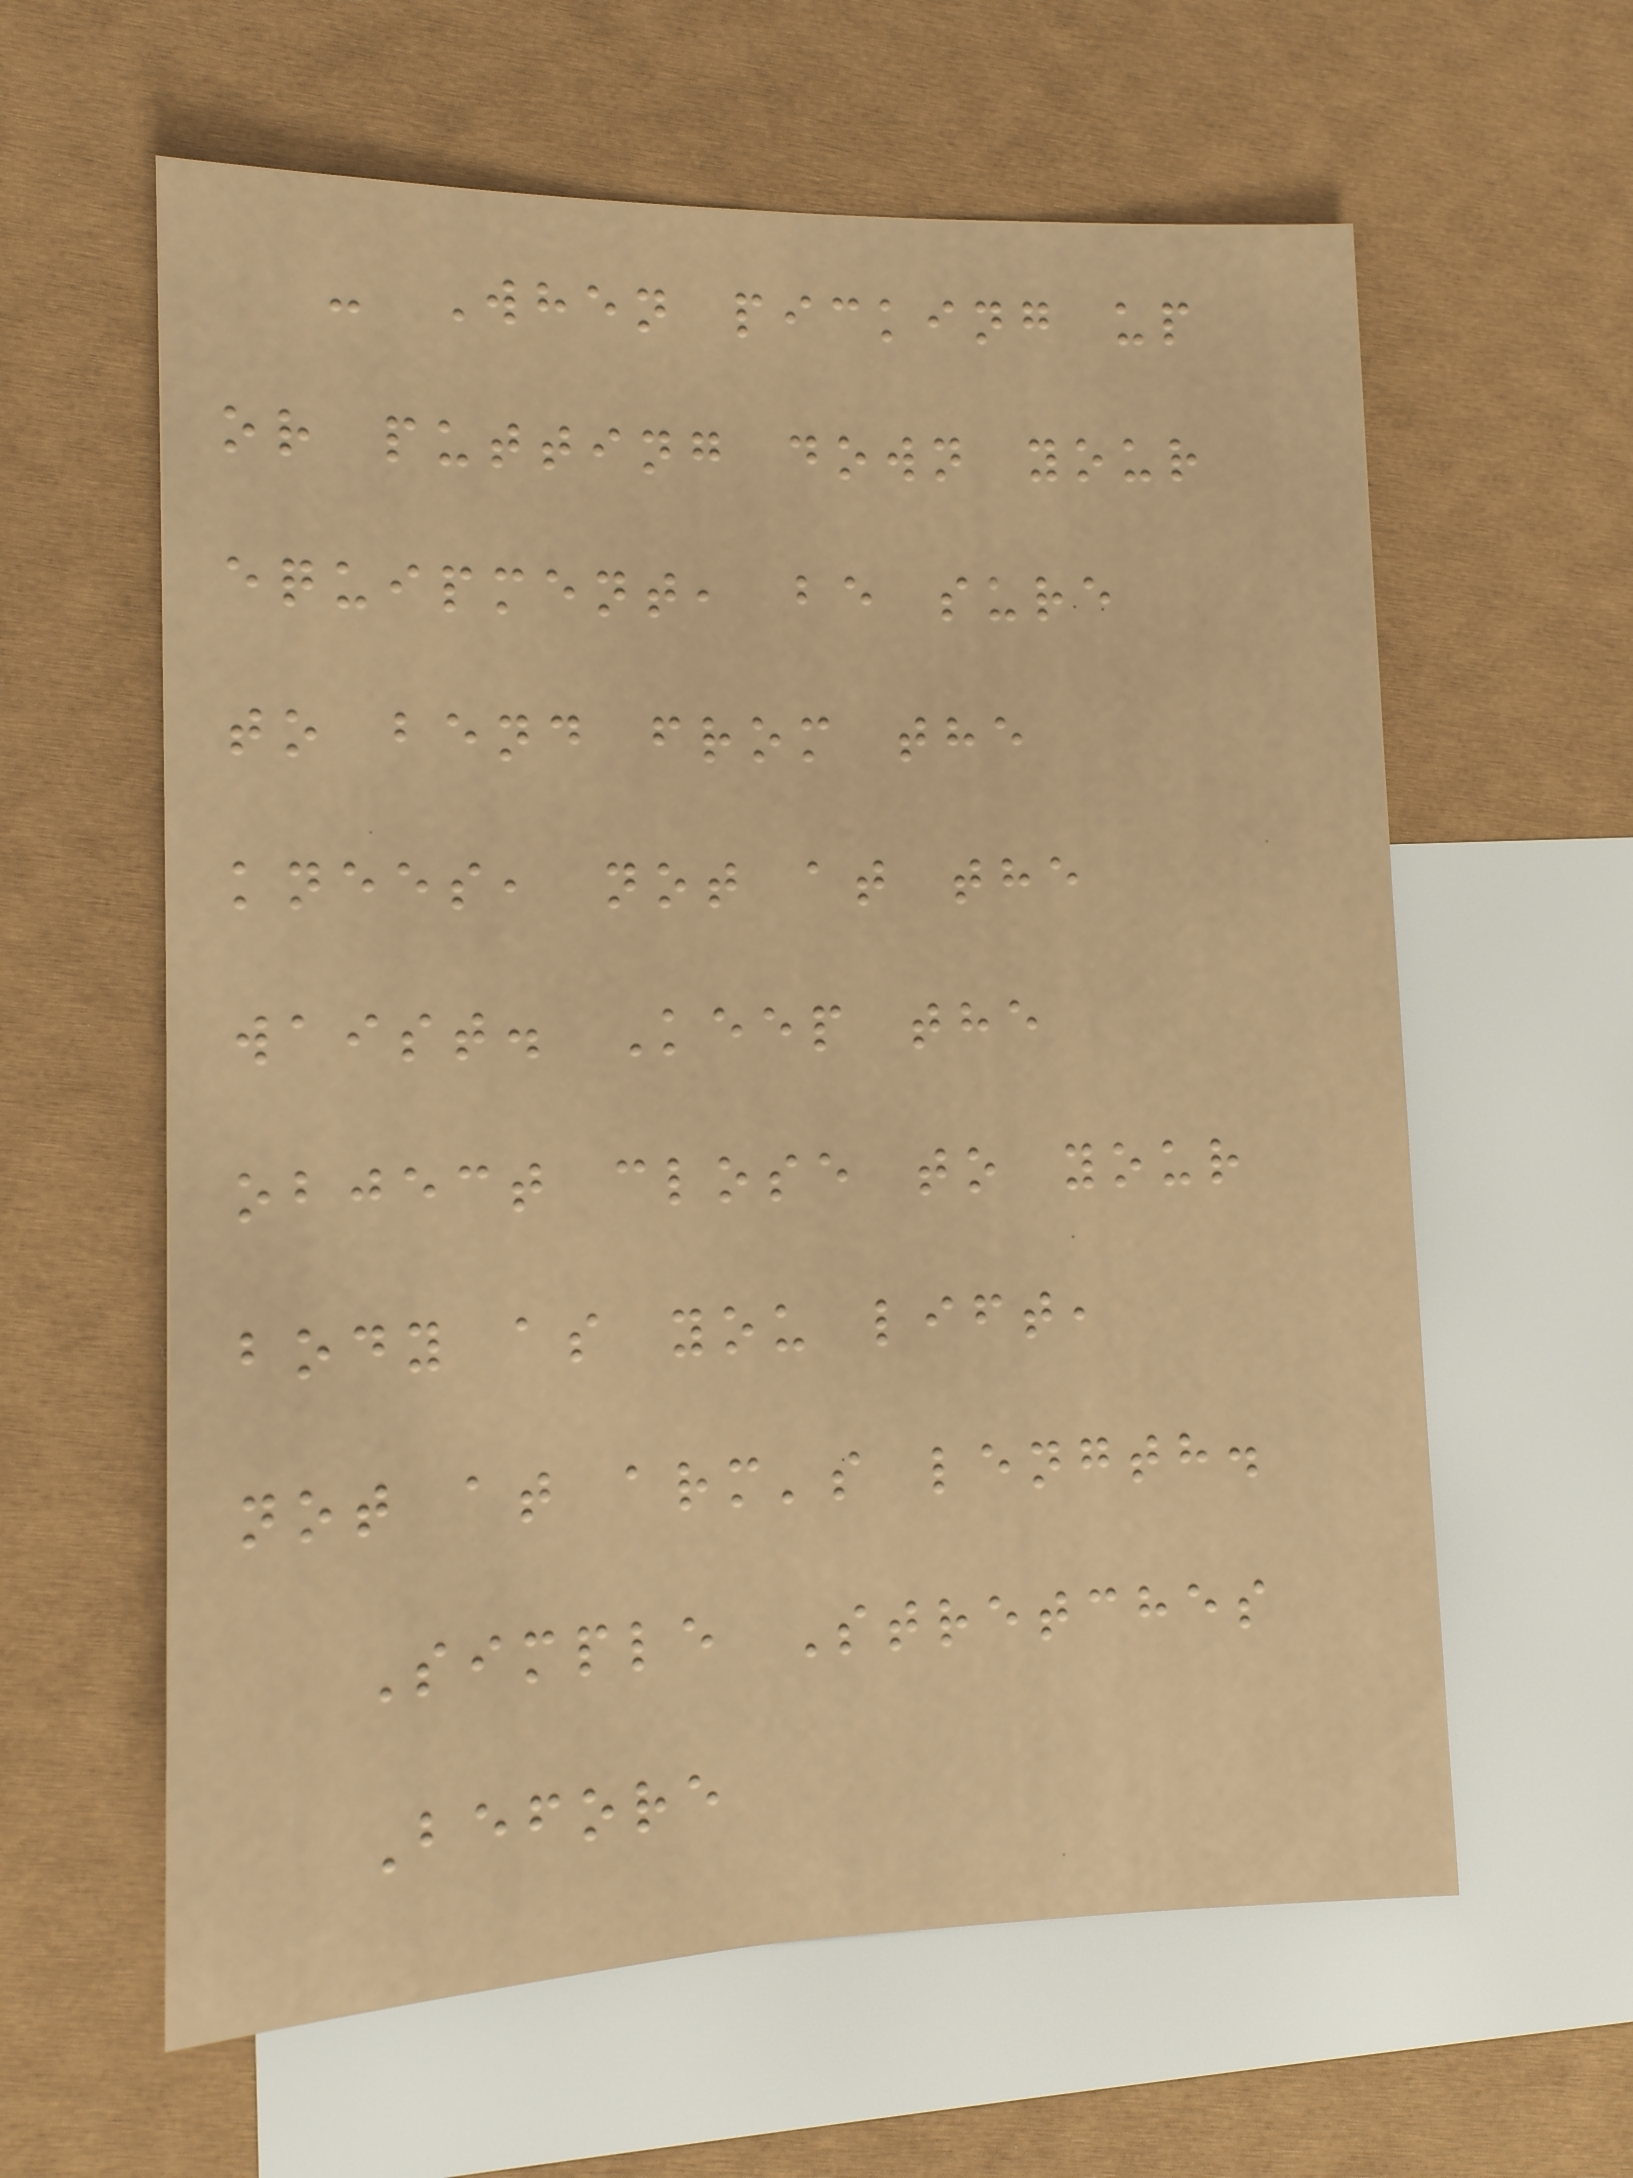- When picking up
or putting down your
equipment, be sure
to bend from the
knees, not at the
waist. Keep the
object close to your
body as you lift,
not at arm's length.
Simple Stretches
Before
